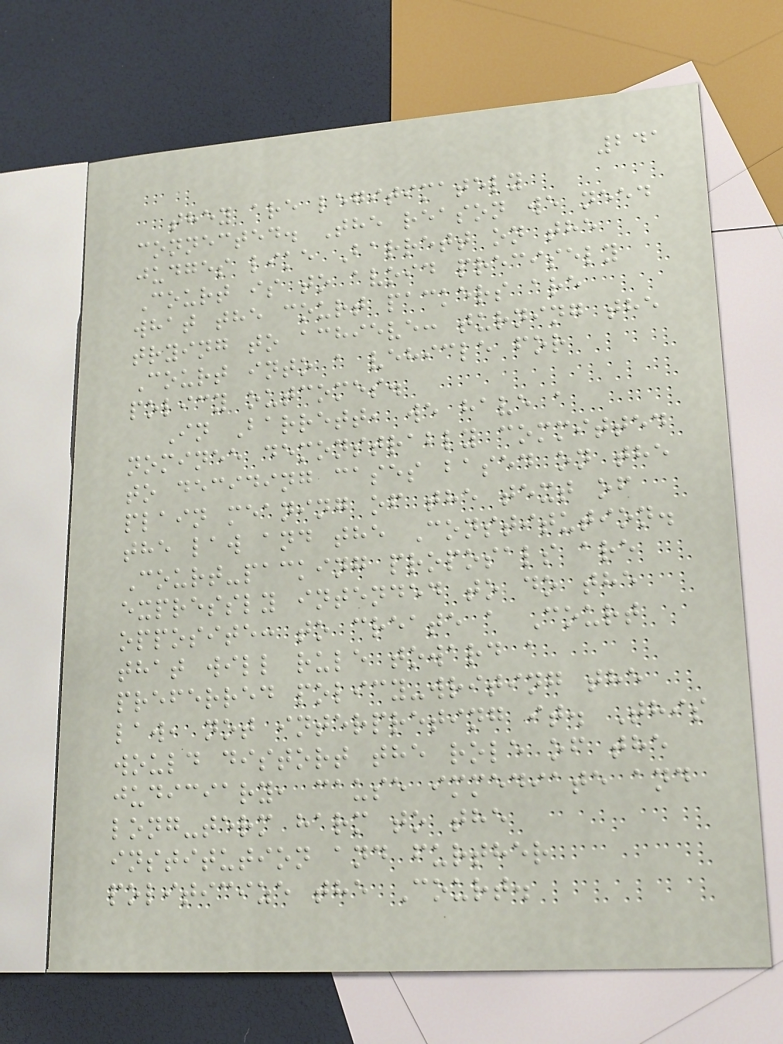241
they are legitimately
connected. The reason we need
judges like Barrett on the
Court is to avoid precisely
what the court packers are
trying to achieve: turning the
Court into a vehicle for
policy outcomes.
In Barrett, we have a
nominee demonstrably committed
to deciding cases based on the
plain meaning of the text of
the law and the Constitution.
Court-packing proposals are
expressly intended to do the
opposite: to create a Court
that will rule toward a
preferred policy-writing the
law, not interpreting it. This
would distort the role of the
judiciary, cause immediate and
long-term harm to the
institution and further
politicize the Court.
